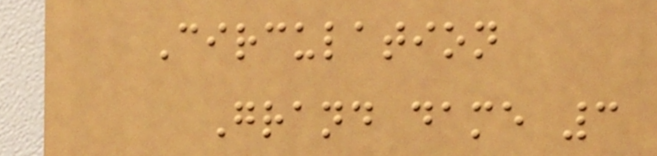Circulation
Grand dame 3
